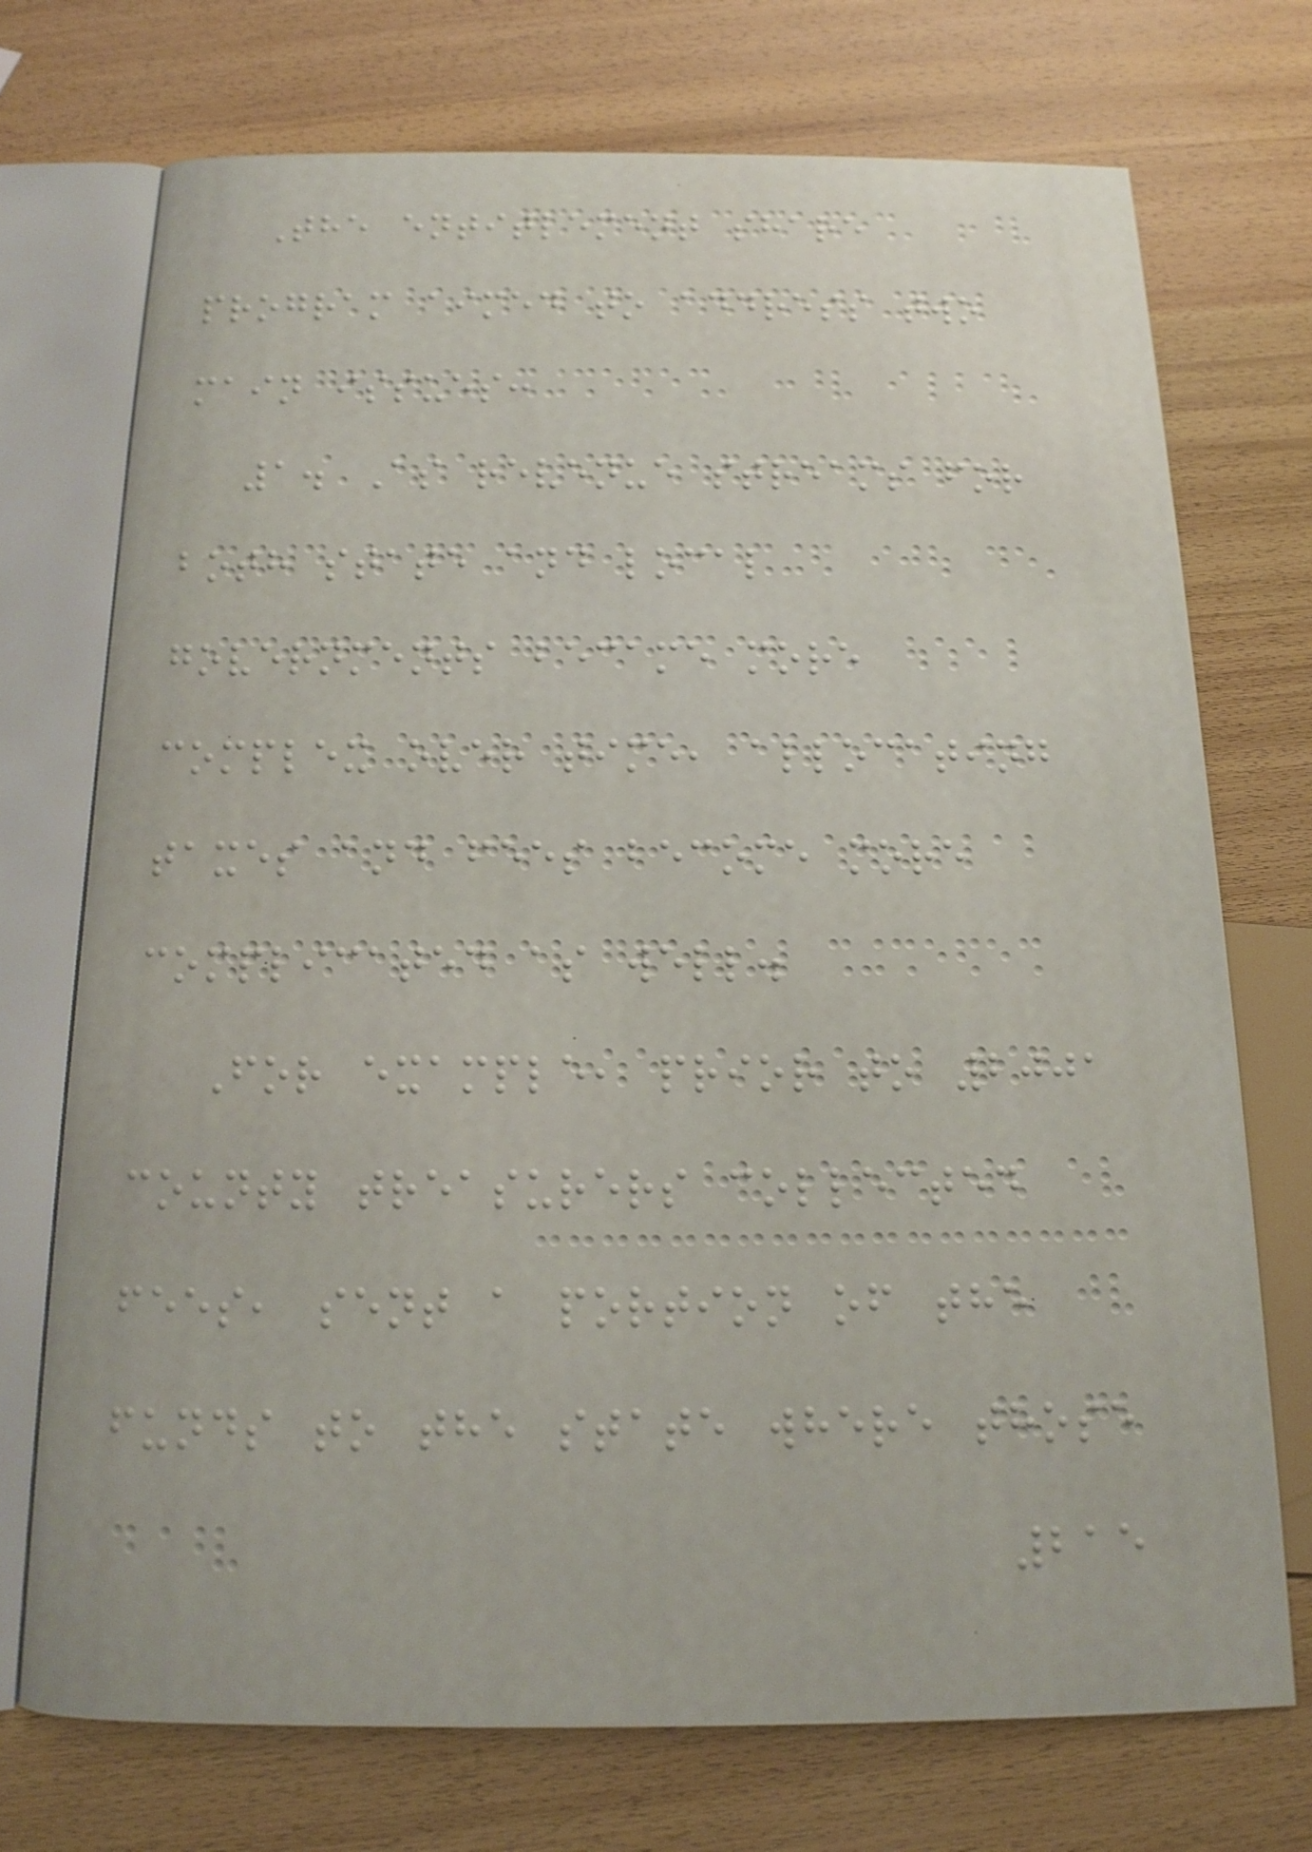The entitlement share
program aimed to address two
main issues:
1. As revenue streams for
both state and local
governments became more
complex over time, allocating
taxes and fees become more
complicated as well.
For example, prior to 2001
county treasurers collected
fees, sent a portion of the
funds to the state where those
215
